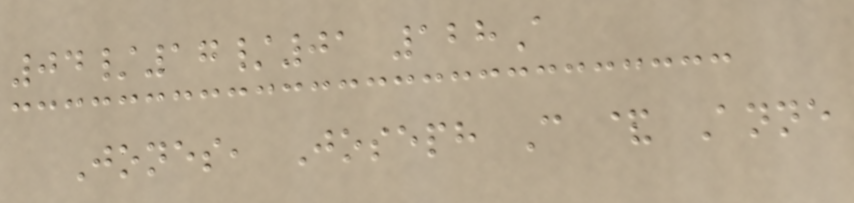04/17/01 128A
Jones, Joseph C & Anne
